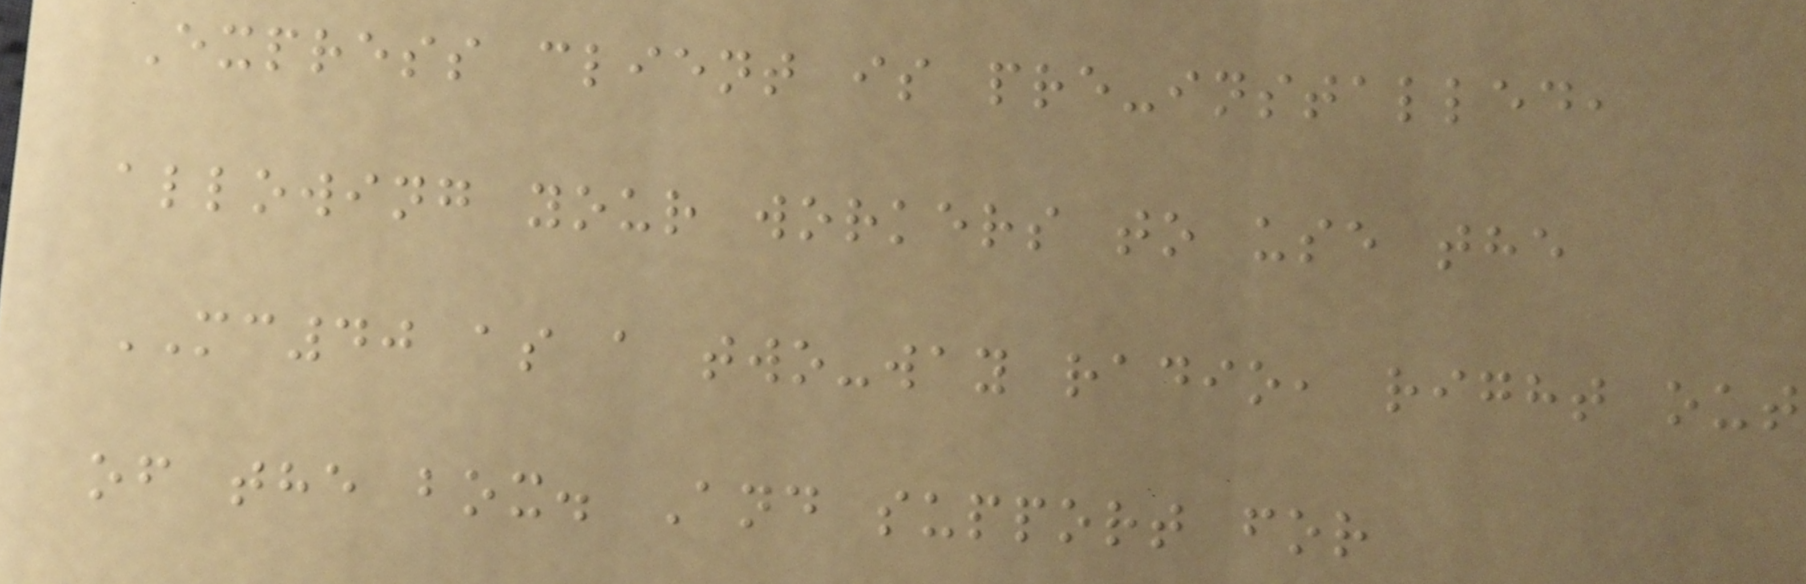Express client is pre-installed,
allowing your workers to use the
MC40 as a two-way radio, right out
of the box. And support for
